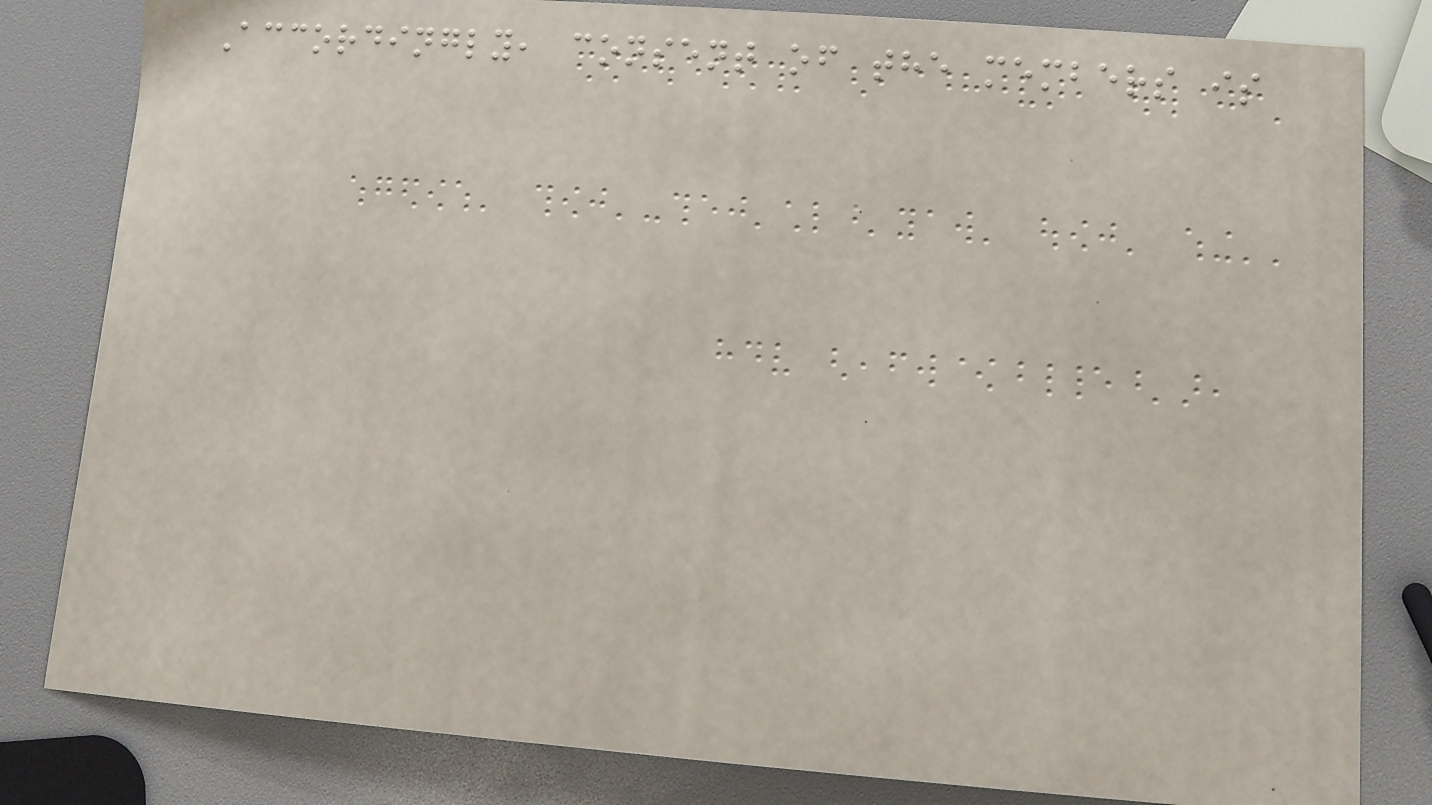Accordingly, consent of the members is
